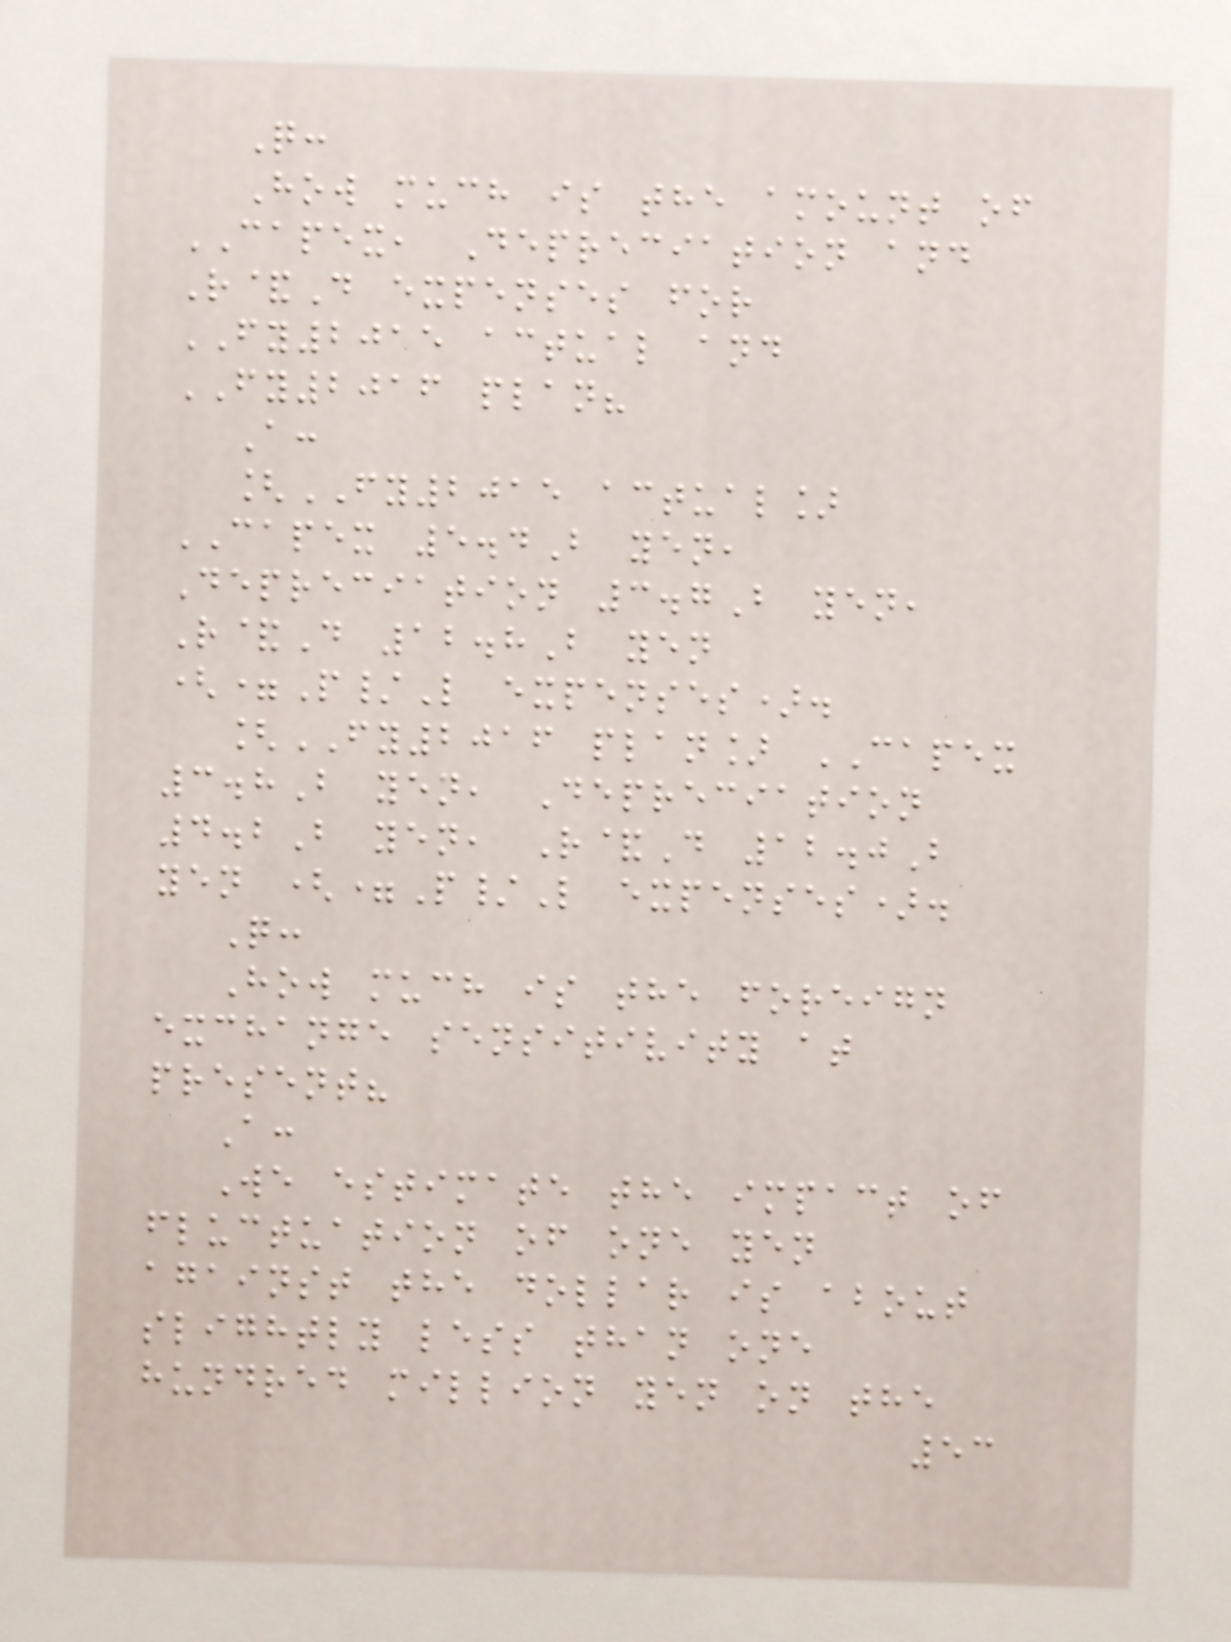Q:
How much is the amount of
CAPEX, Depreciation and
R&D expenses for
FY2015 actual and
FY2016 plan?
A:
[FY2015 actual]
CAPEX 5.4B yen,
Depreciation 3.7B yen,
R&D 12.8B yen
(=P/L expenses).
[FY2016 plan] CAPEX
3.8B yen, Depreciation
4.2B yen, R&D 12.0B
yen (=P/L expenses).
Q:
How much is the foreign
exchange sensitivity at
present?
A:
We estimate the impact of
fluctuation of one yen
against the dollar is about
slightly less than one
hundred million yen on the
53
